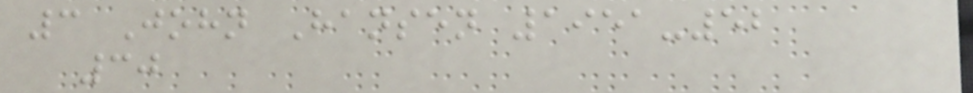3 John Hansen 1951-52
30
